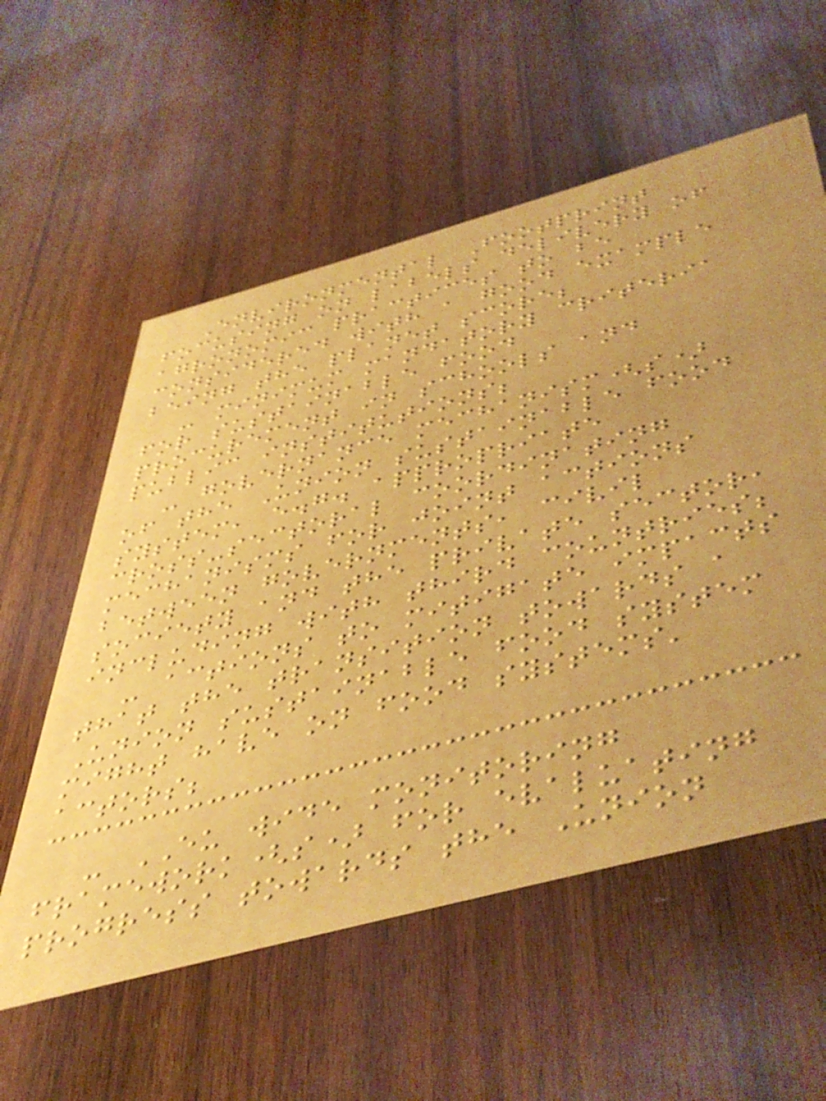Environmental Footprint
focusing on labels delivery of
agronomic practices to be
considered with a good example
being the planet score;
- minimum mandatory criteria
for sustainable food
procurement in schools and
public institutions;
- governance mechanism(s)
of the Union sustainable food
system, e.g. appropriate
cross-sectoral coordinating
mechanisms for joint actions
between governments, civil
society and the private sector,
including with third countries;
- actions to mitigate impacts
that the transition towards a
Union sustainable food system
might have on food systems'
actors;
- EU wide monitoring
framework(s) for evaluating
progress towards the Union
